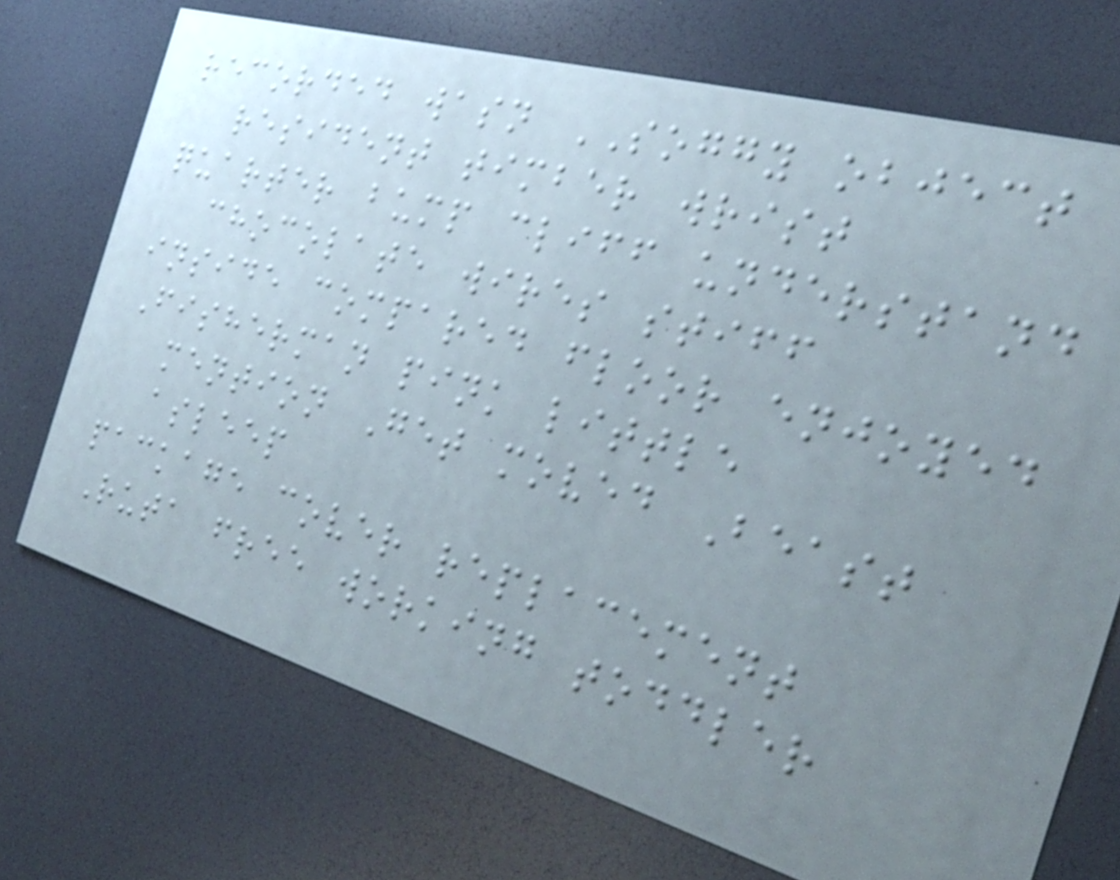recorded wasn SOGGY object
resident timber wrist
quarter bump cliff understand
chocolate wires stiff
inside compared floor enjoyed
Fisherman pink little
mention Get moved Beast
asleep
package cover replacement
Ruta free working toddler
